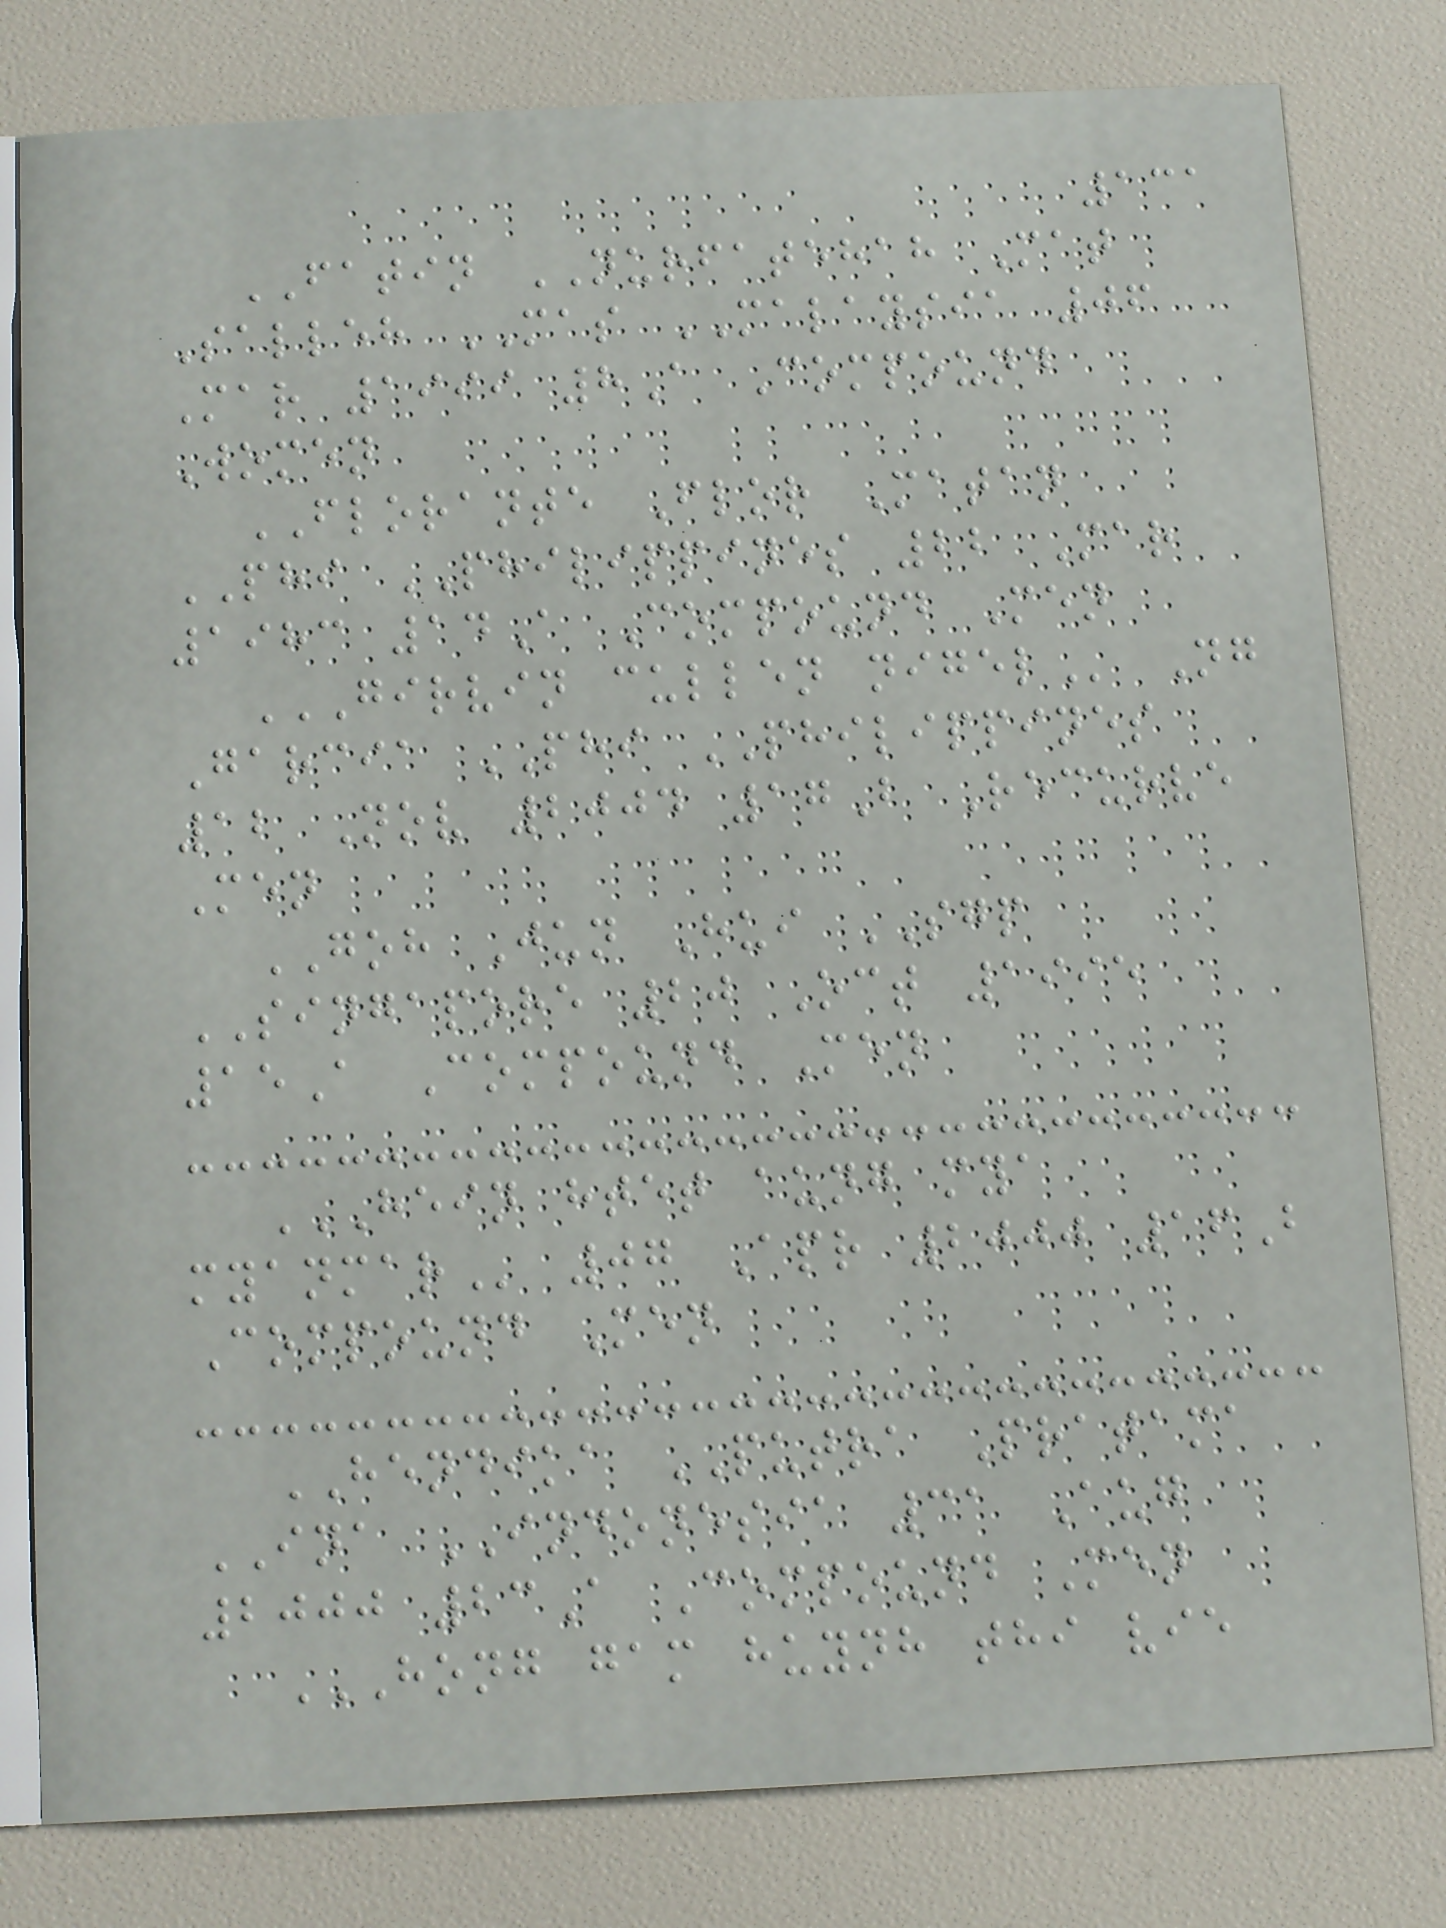131
FATIN NURFATEHAH Mat
Salleh MAS MALAYSIA 06
Mar 1999 8A Compound
Women
FLORANTE Flor Matan
PHI PHILIPPINES 22 Mar
1983 14A Compound Men
GIRVIN CULLEN NIGEL Ng
Garcia PHI PHILIPPINES
12 Nov 2004 17B Recurve
Men
GOH Jun Hui SGP
SINGAPORE 20 Oct 1995
15A Compound Men
HEIN HTET AUNG MYA
MYANMAR 07 Apr 2000 16B
Compound Men
HENDIKA PUTRA Pratama
INA INDONESIA 31 Aug
2000 23A Compound Men
HONG GAM HUYNH THI VIE
